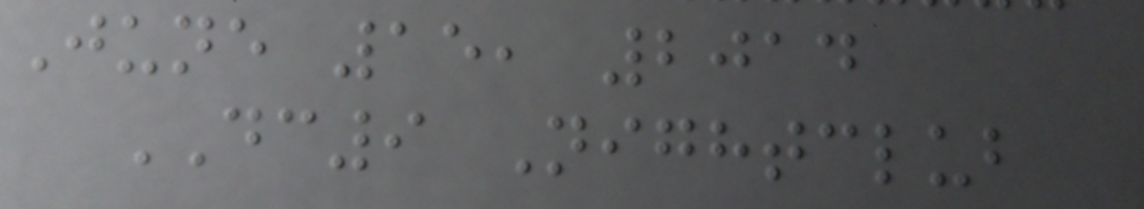June 15, 2014
DC9 Nightclub
